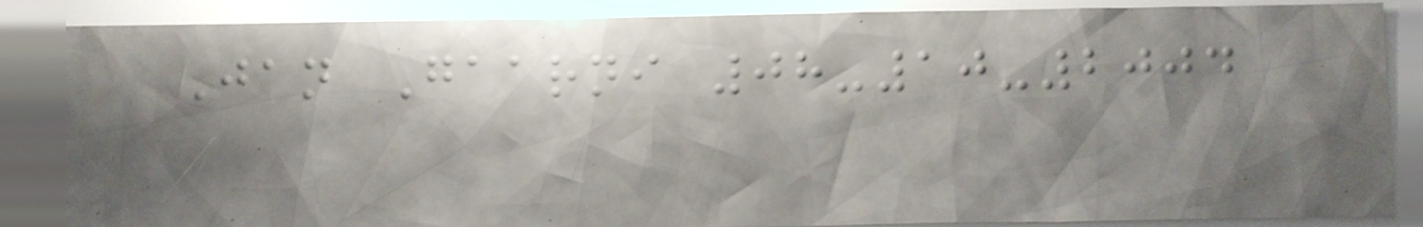Jan Gaarni 08-10-2004
